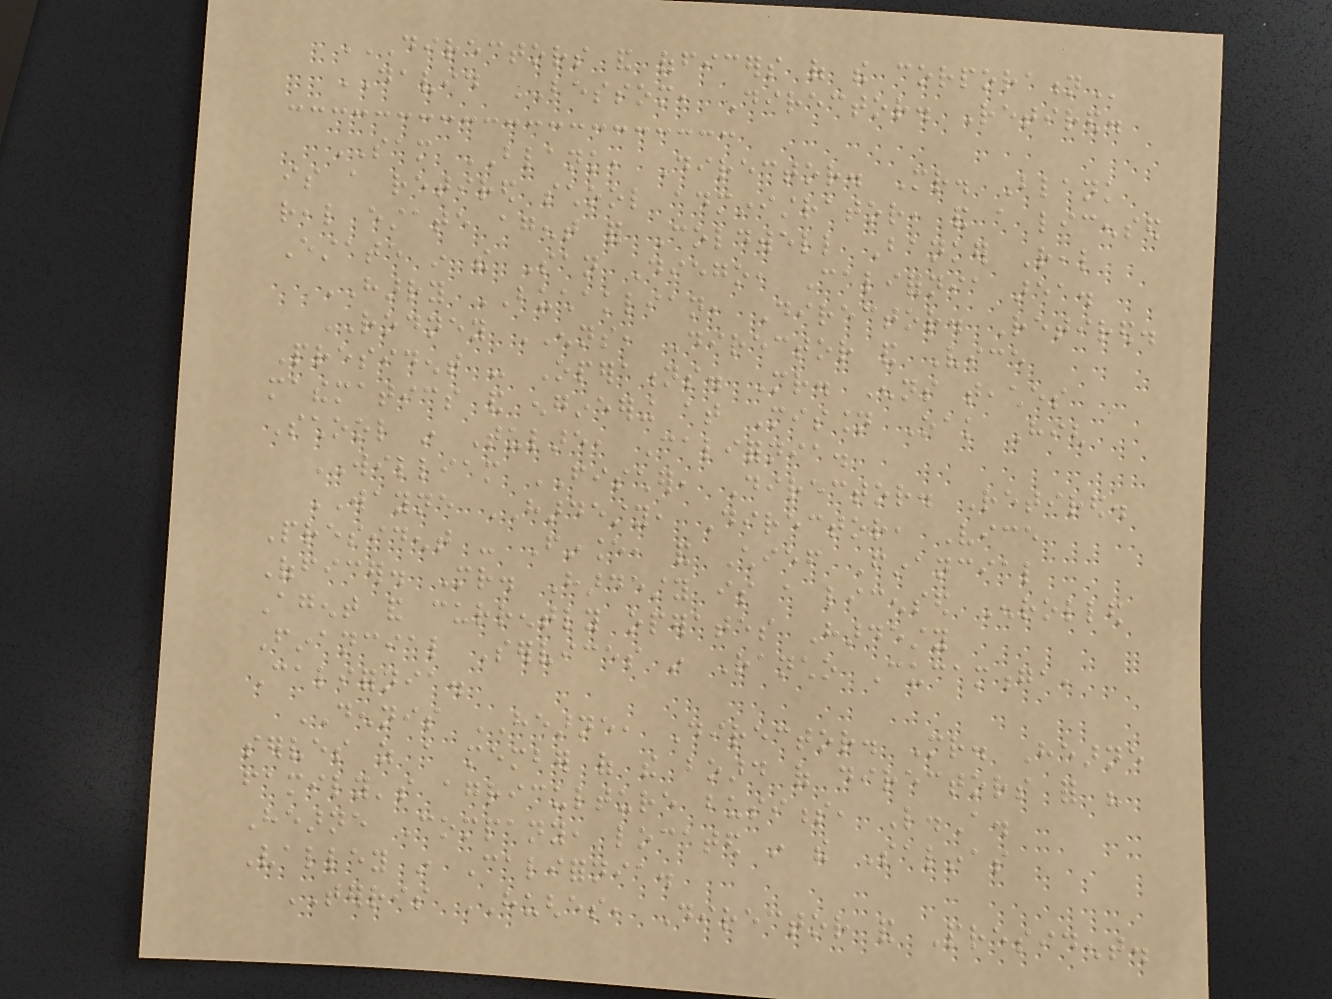DIRECTORS AND OFFICERS OF THE CORPORATION
DAVID BESSOM, Director. Retired.
SAM BLANK, Director. Mr. Blank
is a retired school administrator, and a licensed
real estate agent for Coldwell Banker Real
Estate in the San Diego, California area.
HARRY BUCHAKLIAN, Director. Retired.
RODNEY ENNS, Director and Vice
President - Operations. Mr. Enns teaches
mathematics and engineering at Mission Oak High
School in Tulare, California.
WILLIAM FISCHER, Director. Retired.
WAYNE HARDESTY, Director, Vice
President - Finance, and Chief Financial
Officer. Mr. Hardesty is a licensed Enrolled
Agent and currently operates Hardesty
Financial Services in Rancho Cucamonga,
California.
DENNIS HEARNE, Director. Mr. Hearne
serves as a member of the board of directors for his
family's agriculture business, L.A.
Hearne Company, located in the Salinas
Valley in California.
TERRIS HUGHES, Director and President.
